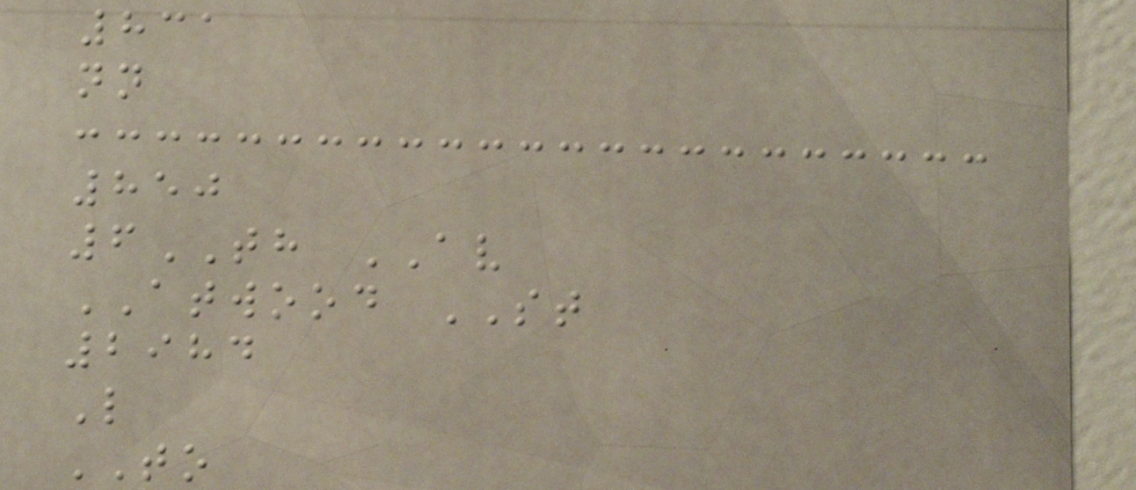831
nn
850
6TH AV
ATWOOD ST
2984
L
TO
